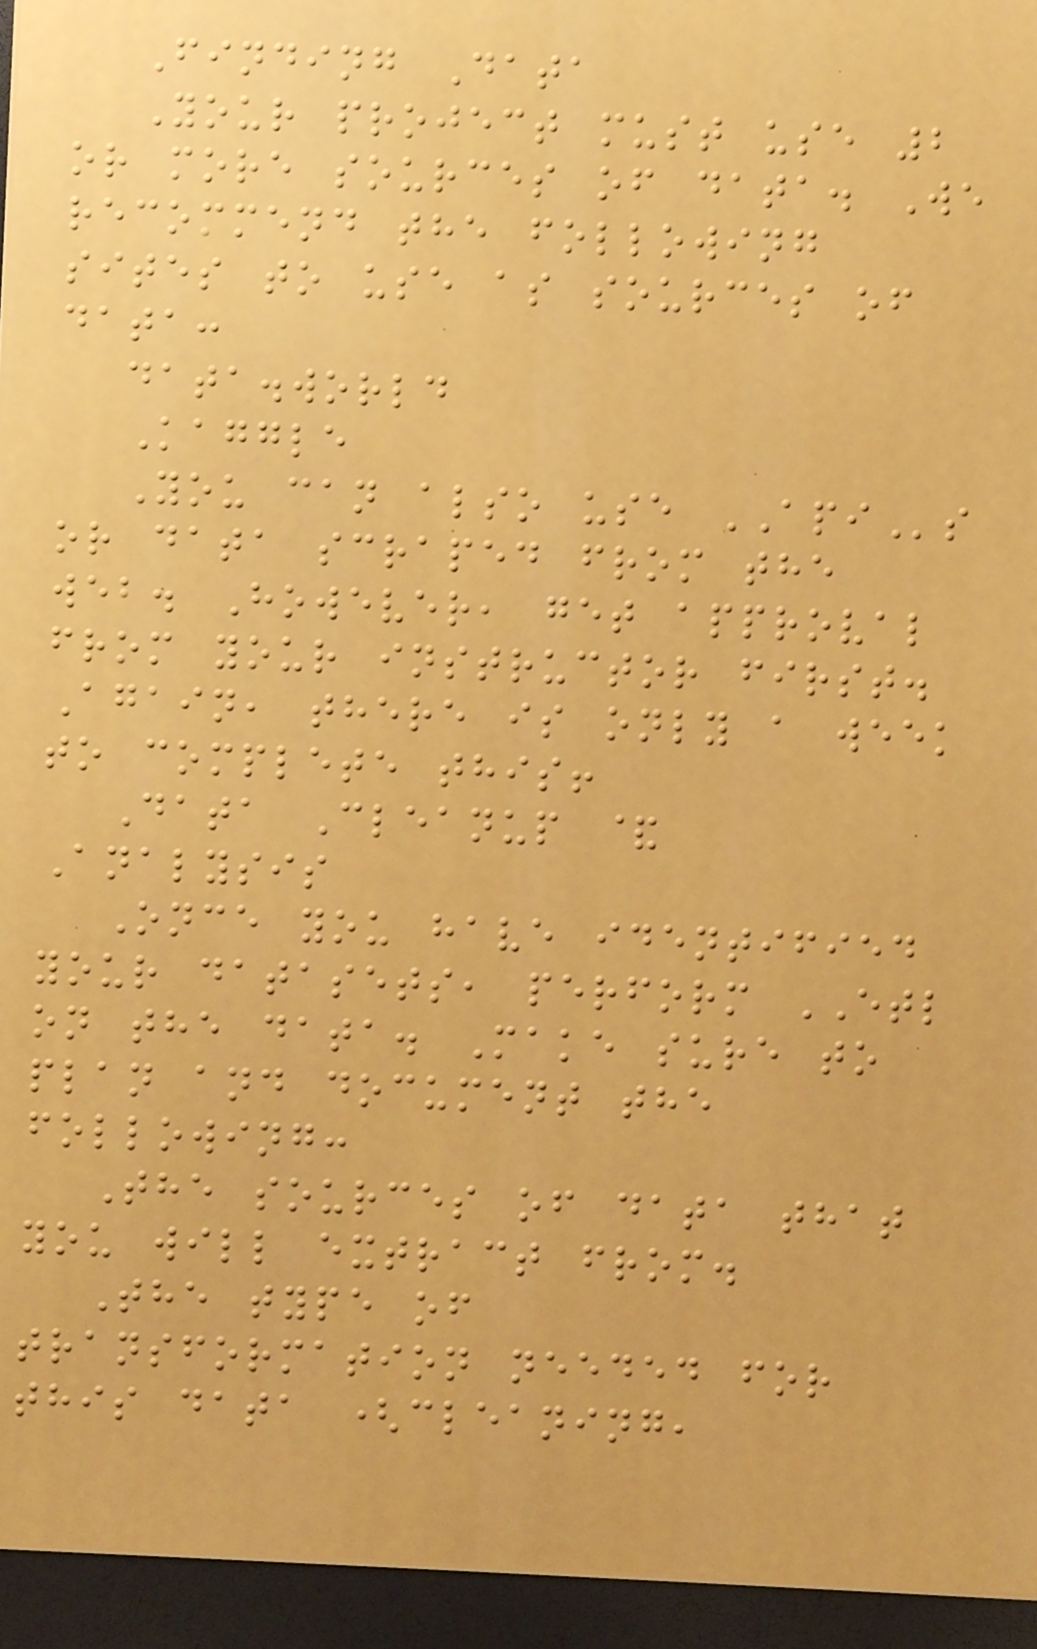Finding Data
Your project must use 2
or more sources of data. We
recommend the following
sites to use as sources of
data:
data.world
Kaggle
You can also use APIs
or data scraped from the
web. However, get approval
from your instructor first.
Again, there is only a week
to complete this!
Data Cleanup &
Analysis
Once you have identified
your datasets, perform ETL
on the data. Make sure to
plan and document the
following:
The sources of data that
you will extract from.
The type of
transformation needed for
this data (cleaning,
